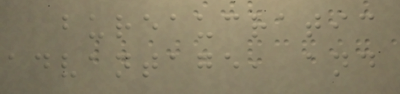bureaucratic
advantage, and
